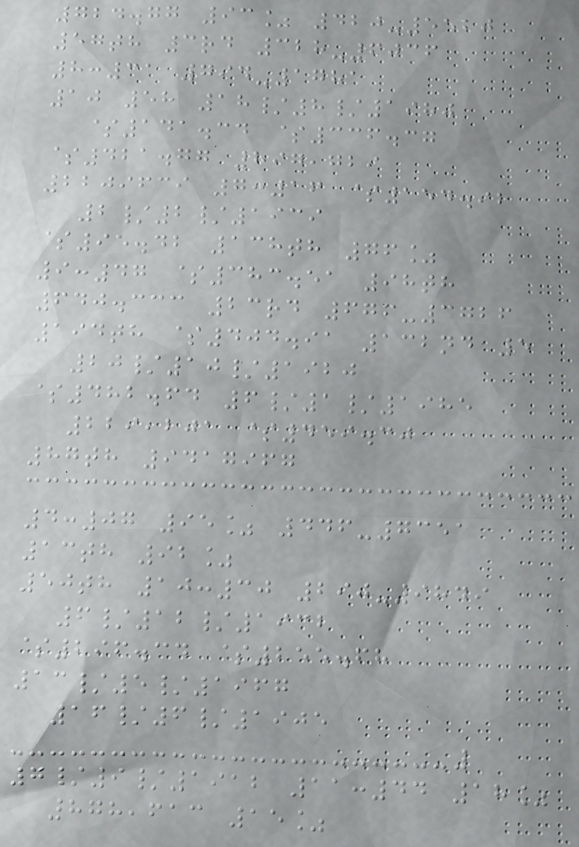724.77 93% 420-5520
57th 3rd 328-6036
8:31 794-1781
10 58 18/8/1980
$141.34 $336.37
$421.77 897,729
2209639 7:16 $154.92
2/2/1939
$95.42 138th 76%
9:47 $383.51 98th
640.333 23rd 676-3726
194th $404.91 132nd 5
20/10/1920
$482.64 6/1/1985
229,201 $459.30
87th 9417967
4:07 95% 446-7351
13th 92%
50th 10:30 290-9849
6/12/1932
$296.34 $255.68
13/5/1967
16/6/1905
7/9/1912 11:44 18%
878,613 15%
